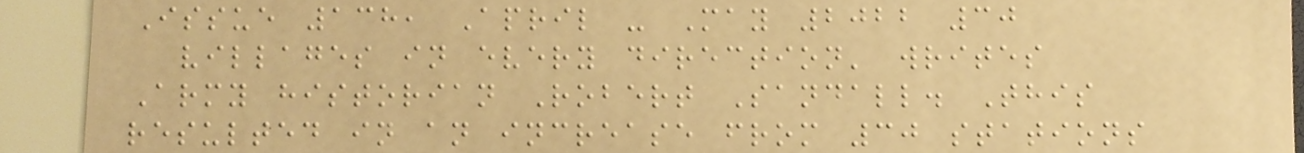Issue 138, April - May 2022 30
villages in every direction' writes
Army historian Robert Sandall. This
resulted in an increase from 30 stations
